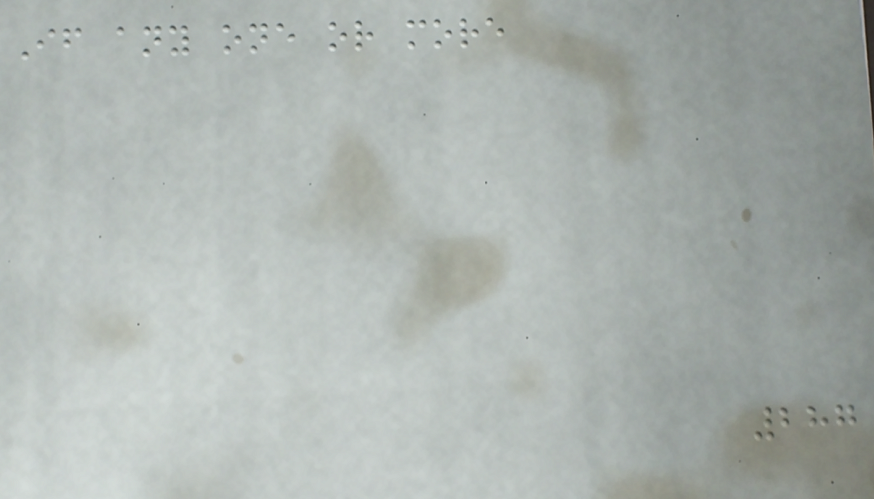If any one or more
287
